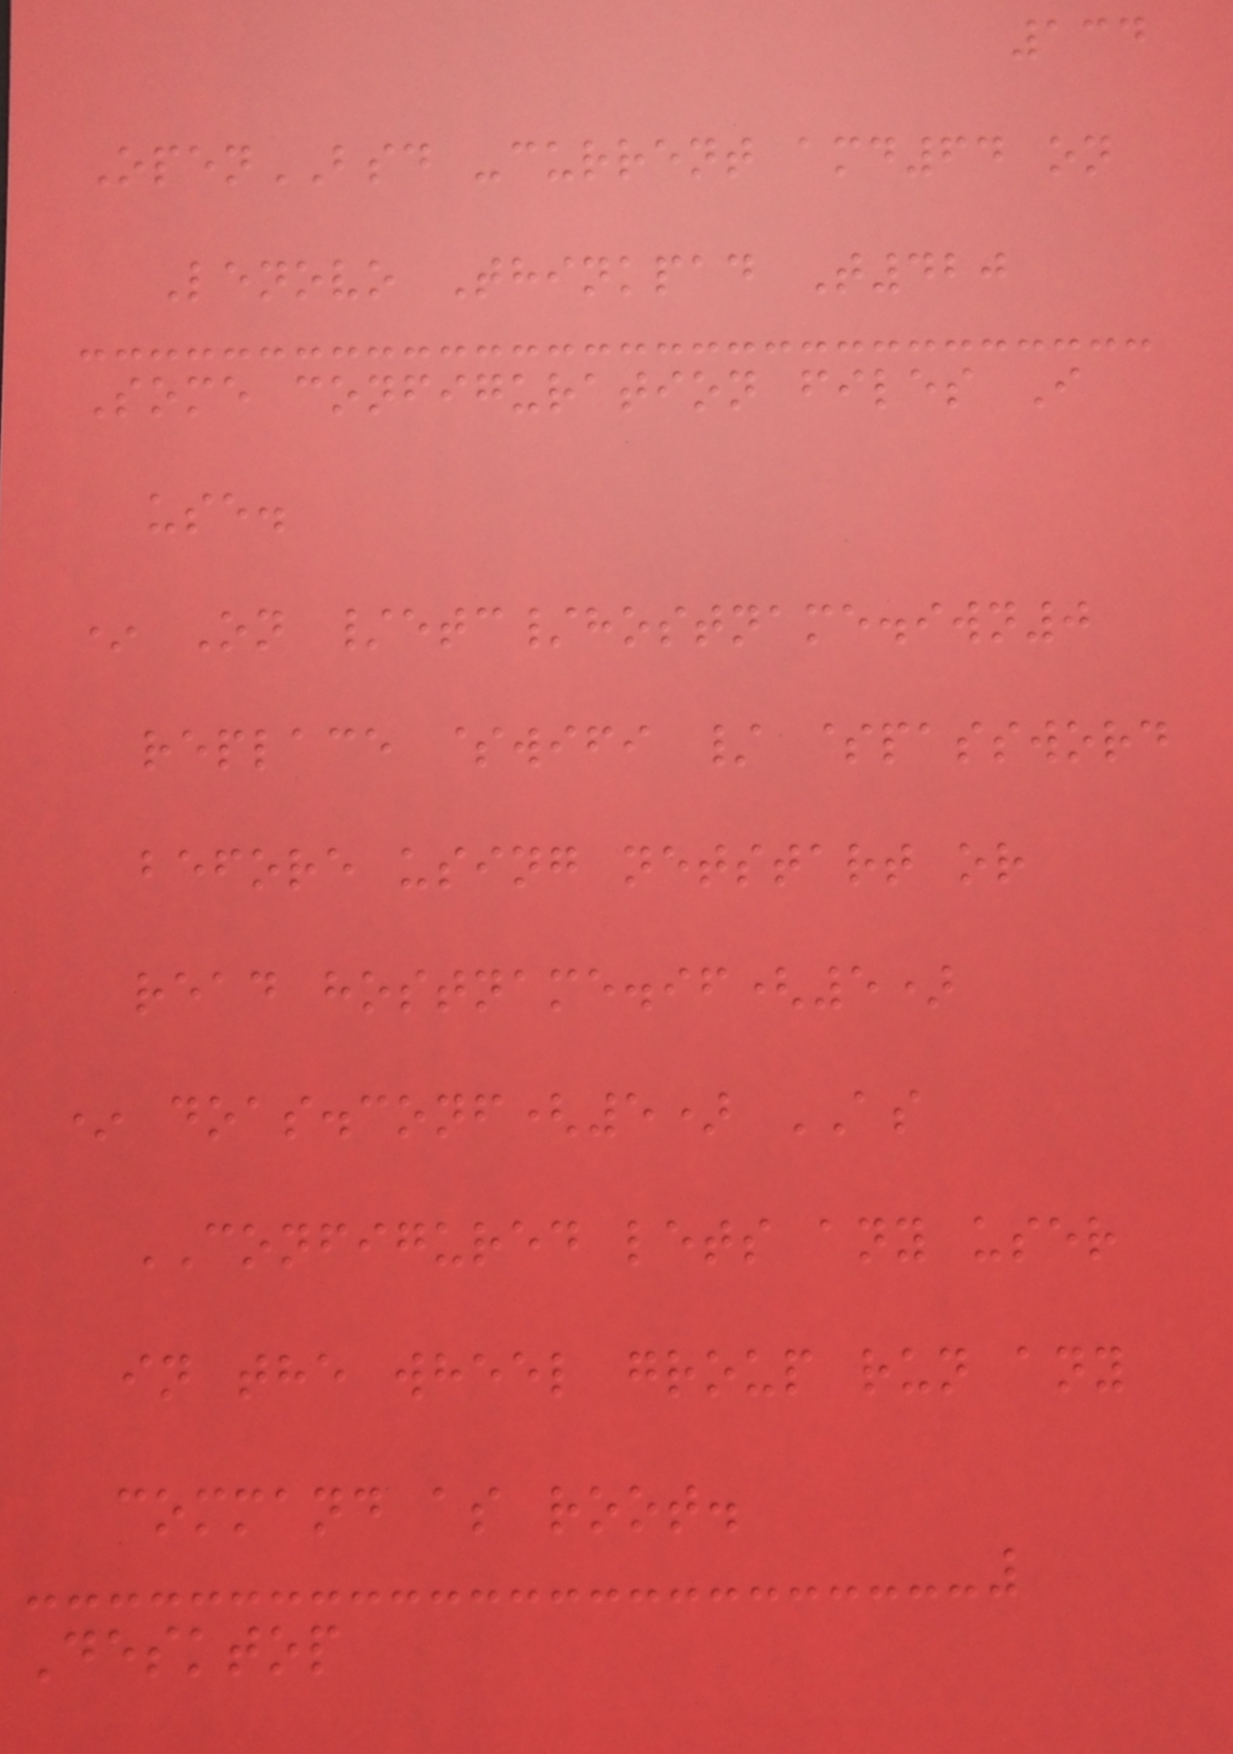134
OpenBSD -current amd64 on
Lenovo Thinkpad T420
Some configuration files I
use.
* On /etc/hostname.iwn0
replace $wifi / $password
before using netstart or
read hostname.if(5)
* doas.conf(5) AS
CONFIGURED lets any user
in the wheel group run any
command as root.
Desktop
